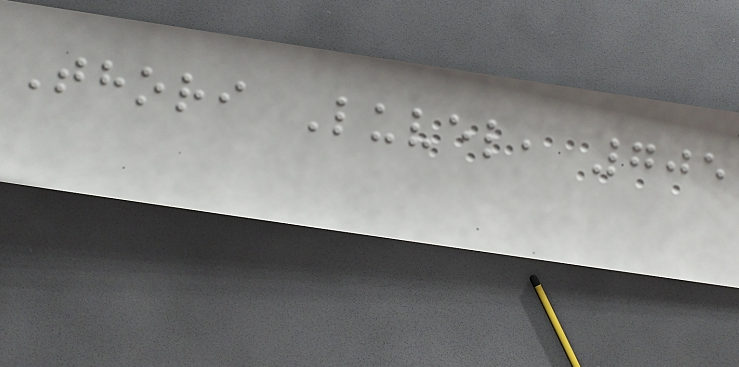Thori Luvel, 705
